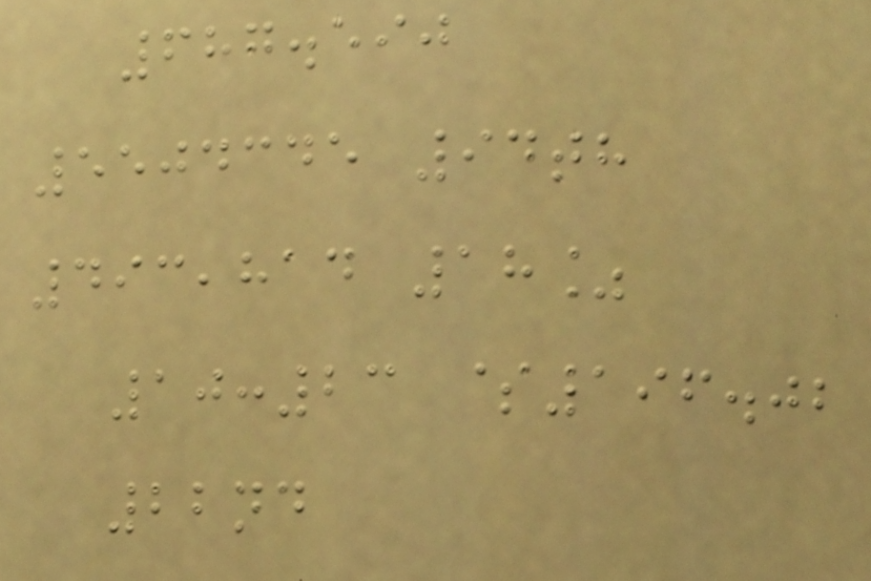687.590
5504345 94th
493,814 18%
10:23 $196.02
22nd
